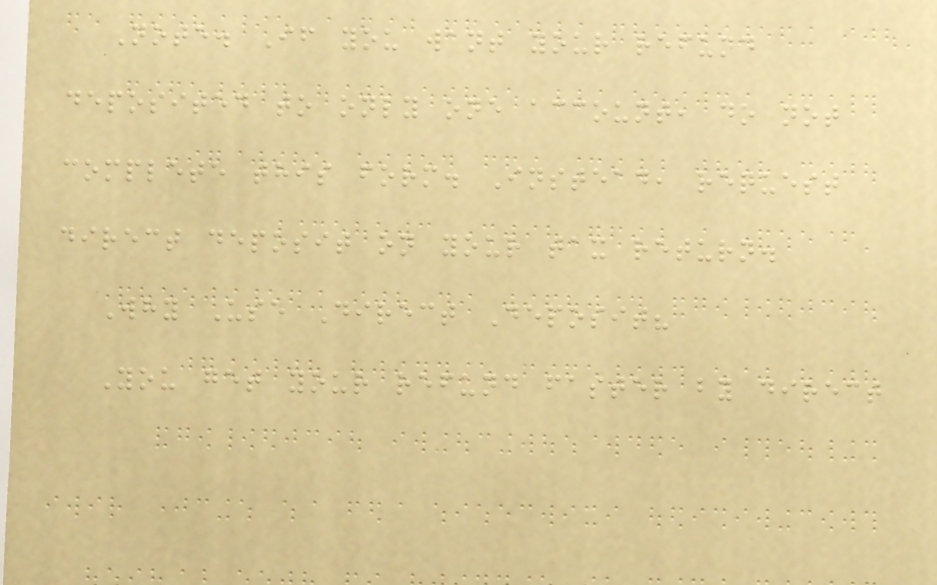Note. If you want your refund
deposited to only one account, do not
complete this form. Instead, request
direct deposit on your tax return.
Why Use Direct Deposit?
You get your refund faster by direct
